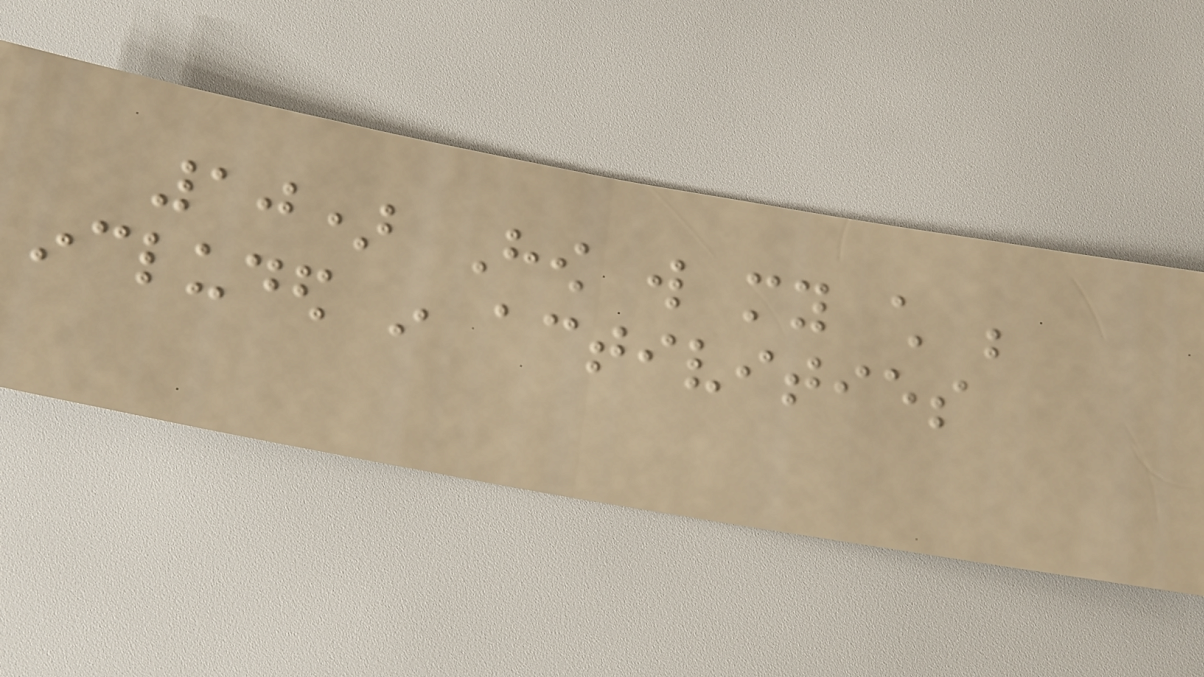10) How will my child be
included in activities
